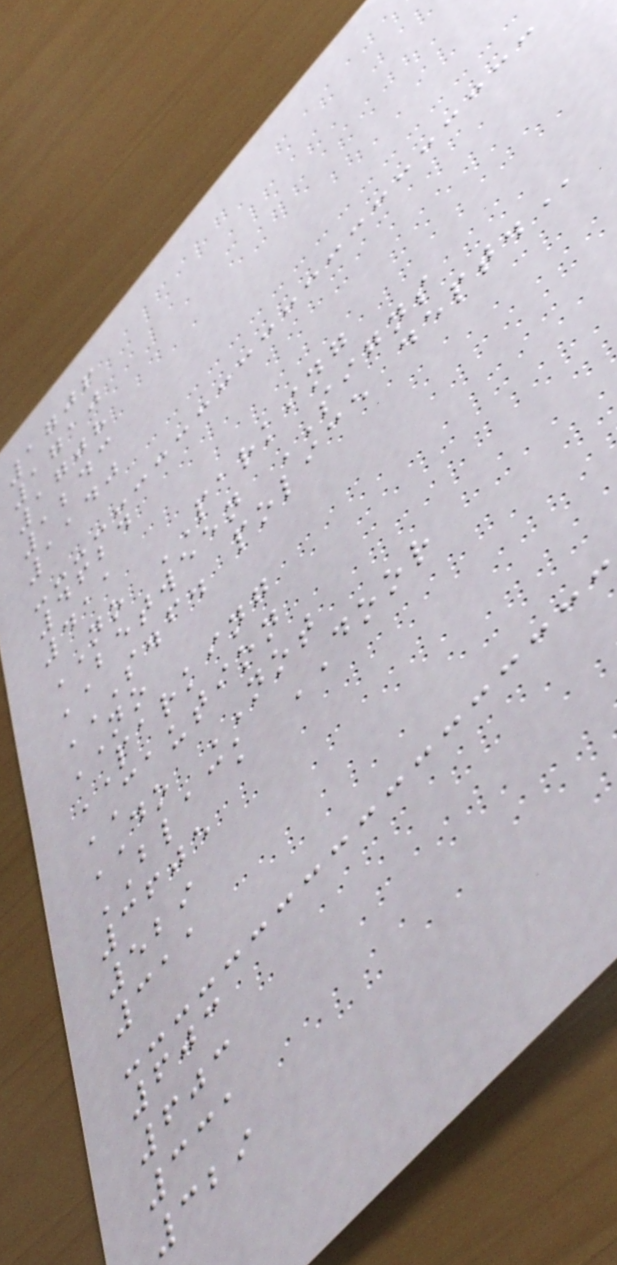1706
1710
1708
1243
1140
4624
411
NO PARKING
BETWEEN SIGNS
S.F. POLICE DEPT.
NO
PARKING
CAUTION
DO NOT
BLACK DOOR
3605
529
311
603
603
331
329
